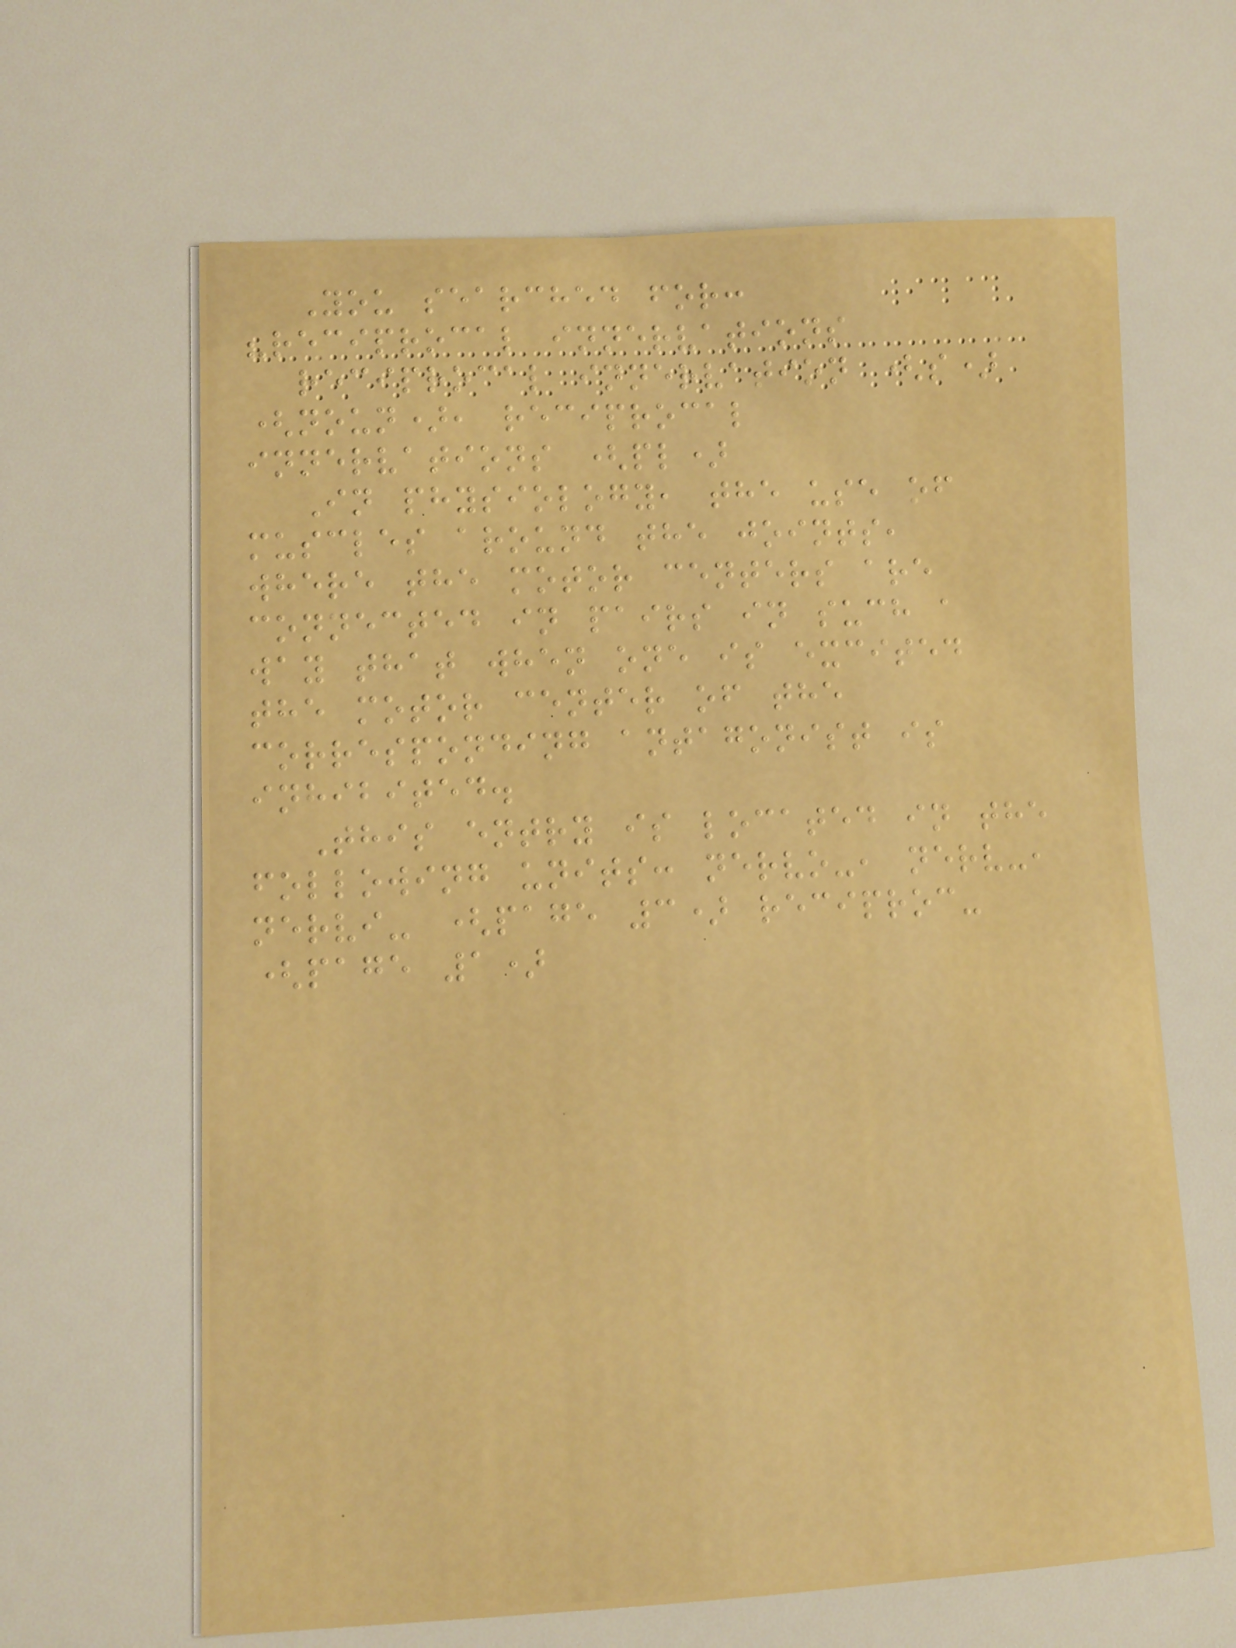You searched for:
"reciprocal innervations
reciprocal innervation (s)
(noun), reciprocal
innervations (pl)
In physiology, the use of
muscles around the joints,
where the motor centers are
connected in pairs in such a
way that when one is excited
the motor center of the
corresponding antagonist is
inhibited.
This entry is located in the
following units: nervo-, nerv-,
nervi- (page 3) reciproc-
(page 1)
